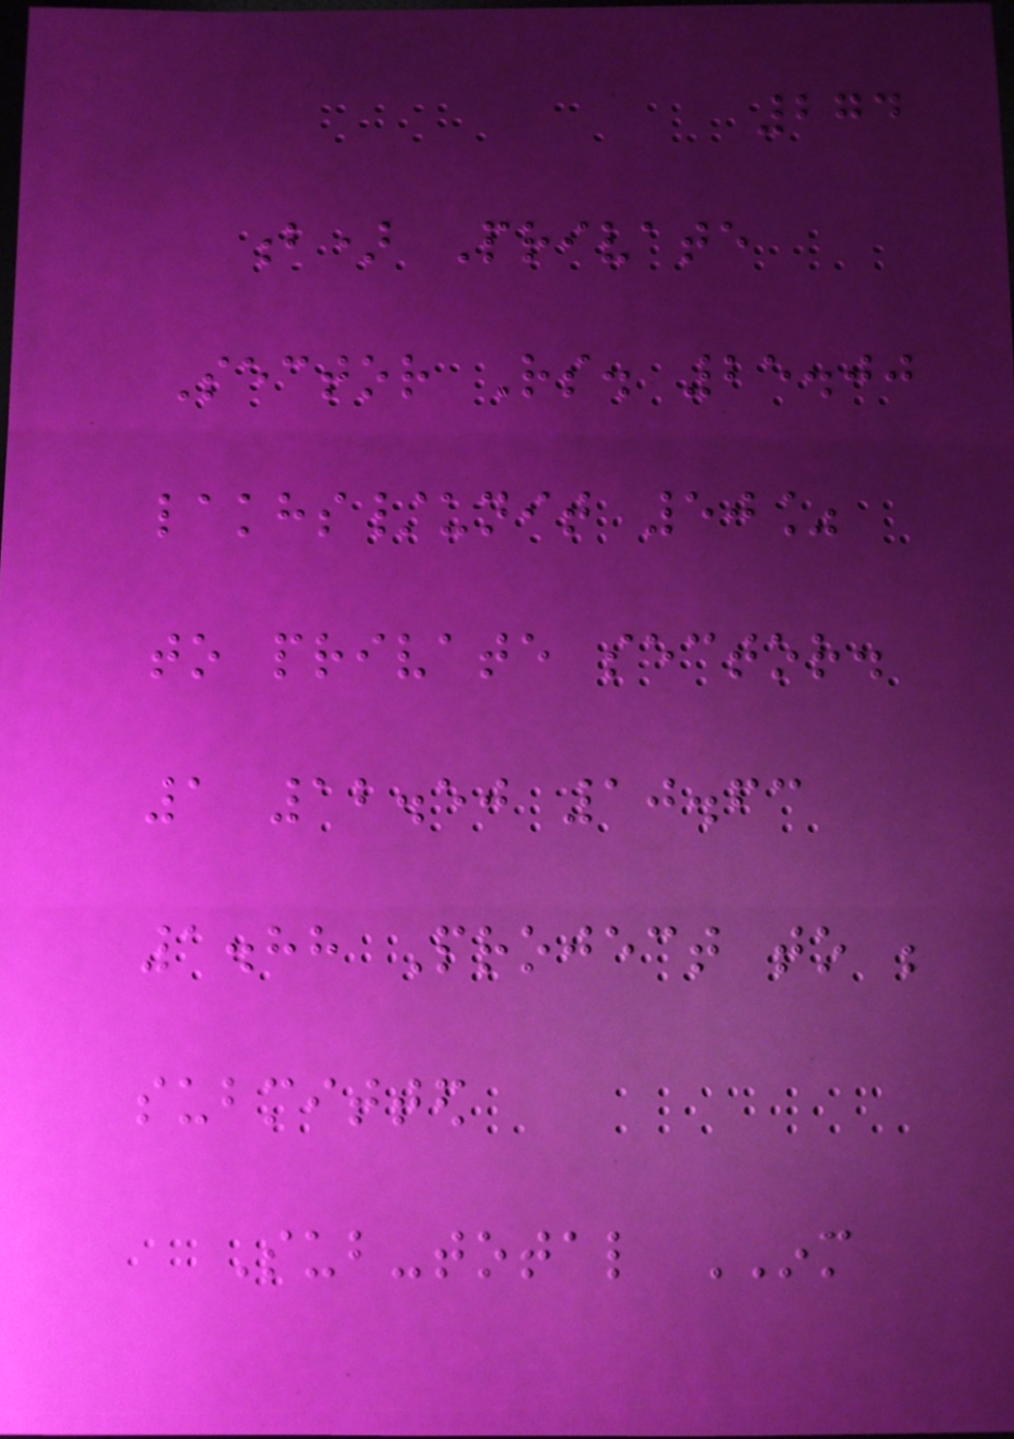274
b) Private
Sector Rs. 25.00
lakhs/unit 50%
to private sector.
1 12.50 10.63
1.88 Project to be
submitted
Sub-total INM
